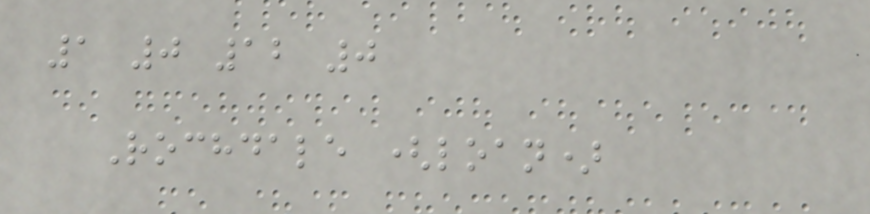1 0 12 0
Rochdale (loan)
